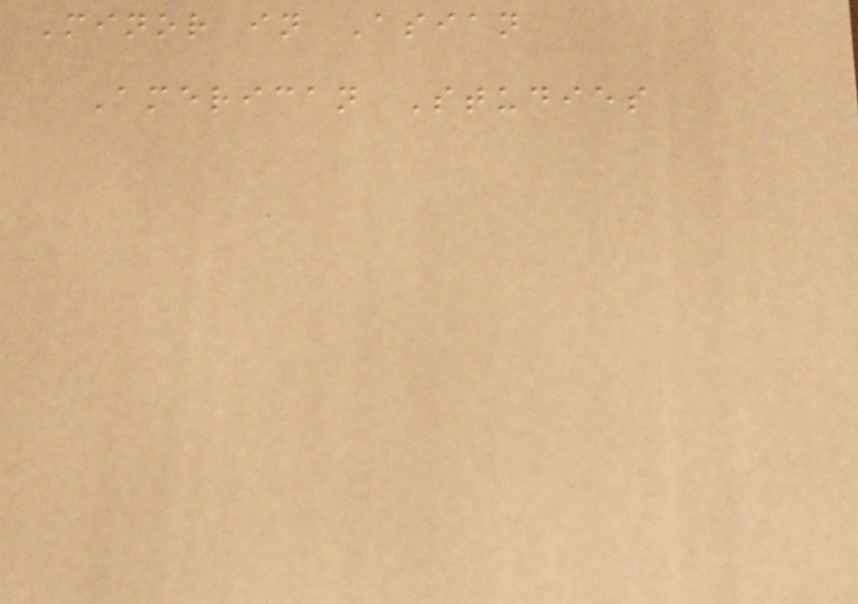Minor in Asian
American Studies
